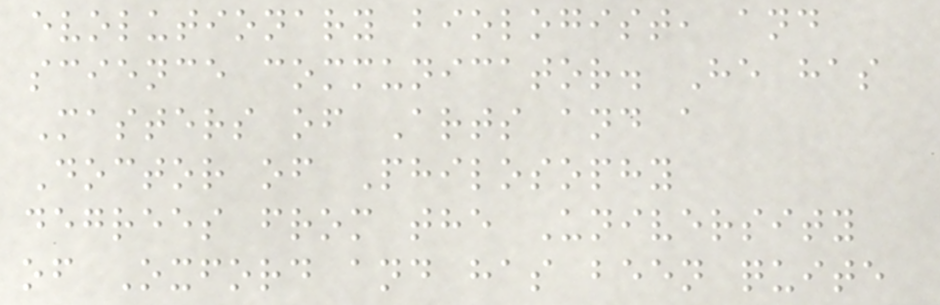evolutionary biologist, and
science communicator. He has
Masters of Arts and a
Doctor of Philosophy
degrees from the University
of Oxford and has been quite
